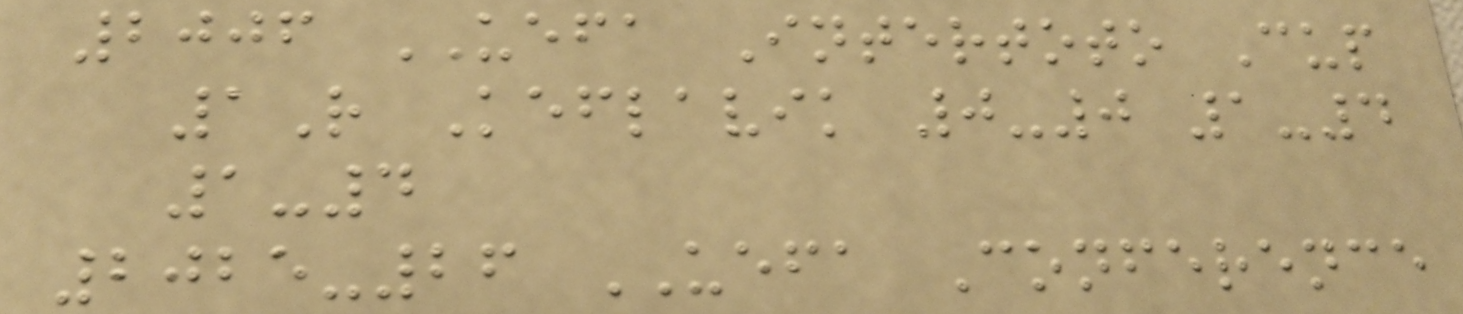2006 UEFA Intertoto Cup
1R Keflavik 0-0 1-4
1-4
2025-26 UEFA Conference
